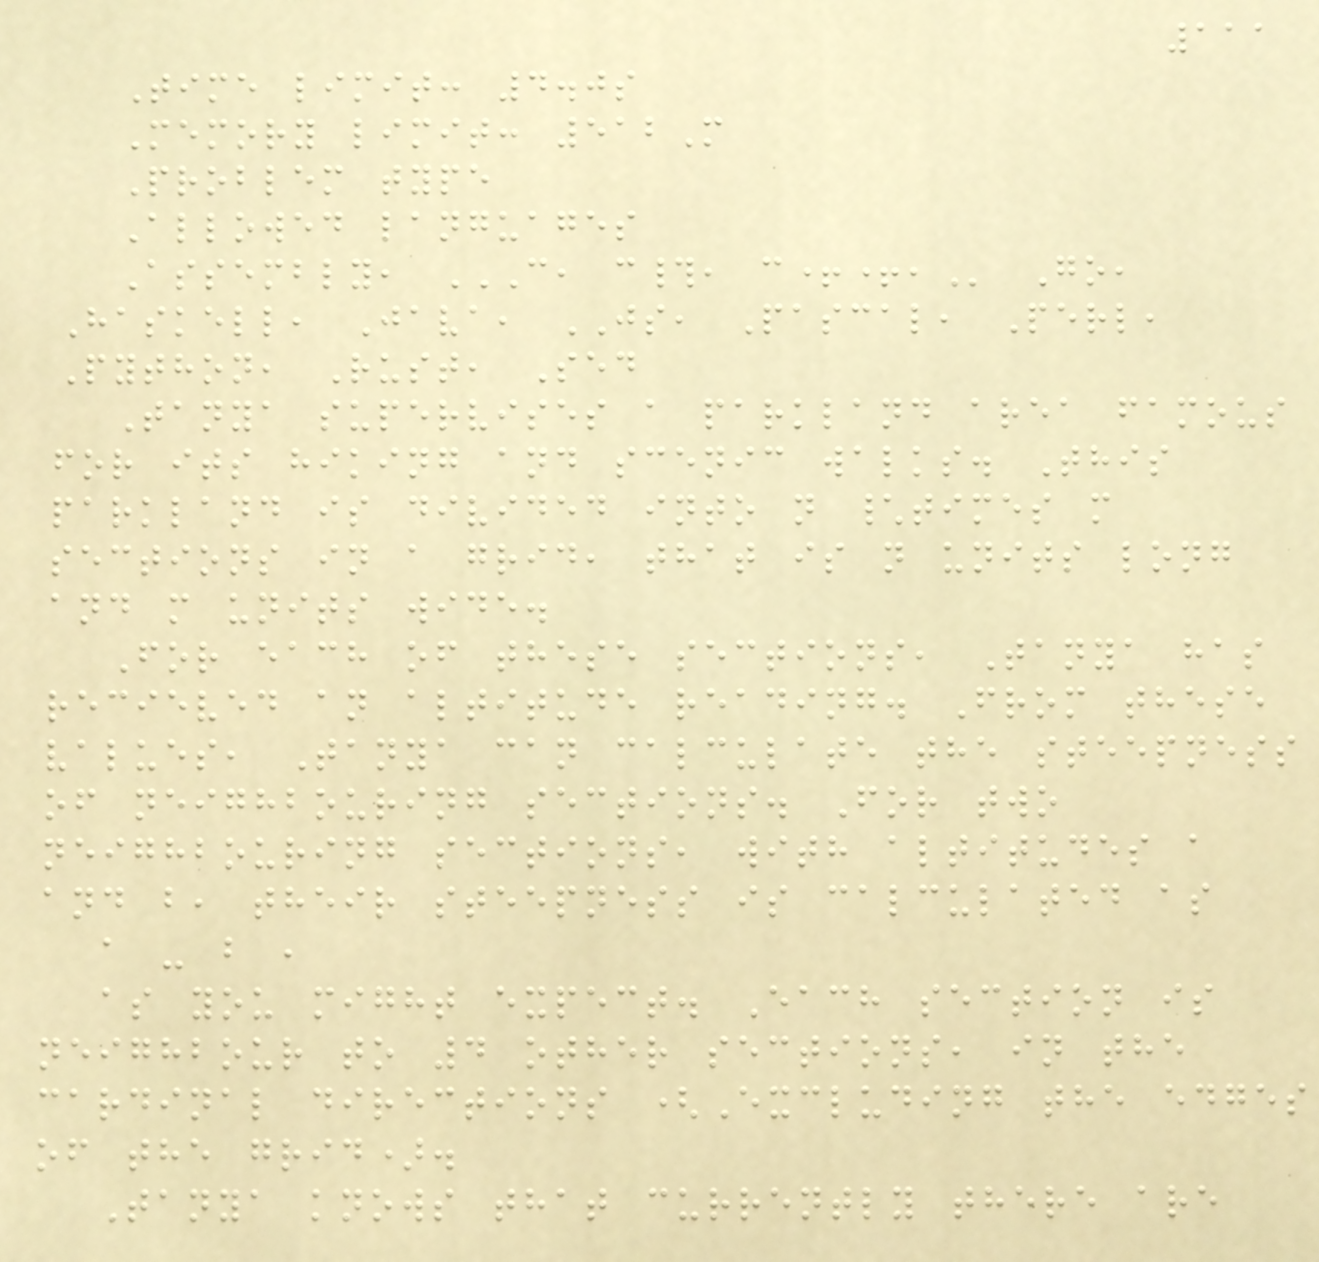111
Time limit: 4.0s
Memory limit: 512M
Problem type
Allowed languages
Assembly, C, C#, C++, Go,
Haskell, Java, JS, Pascal, Perl,
Python, Rust, Sed
Tanya supervises a parkland area famous
for its hiking and scenic walks. This
parkland is divided into n \times m
sections in a grid, that is n units long
and m units wide.
For each of these sections, Tanya has
recieved an altitude reading. From these
values, Tanya can calculate the steepness
of neighbouring sections. For two
neighbouring sections, with altitudes a
and b, their steepness is calculated as
a - b ,
as you might expect. Each section is
neighbour to 4 other sections, in the
cardinal directions (Excluding the edges
of the grid).
Tanya knows that currently there are
